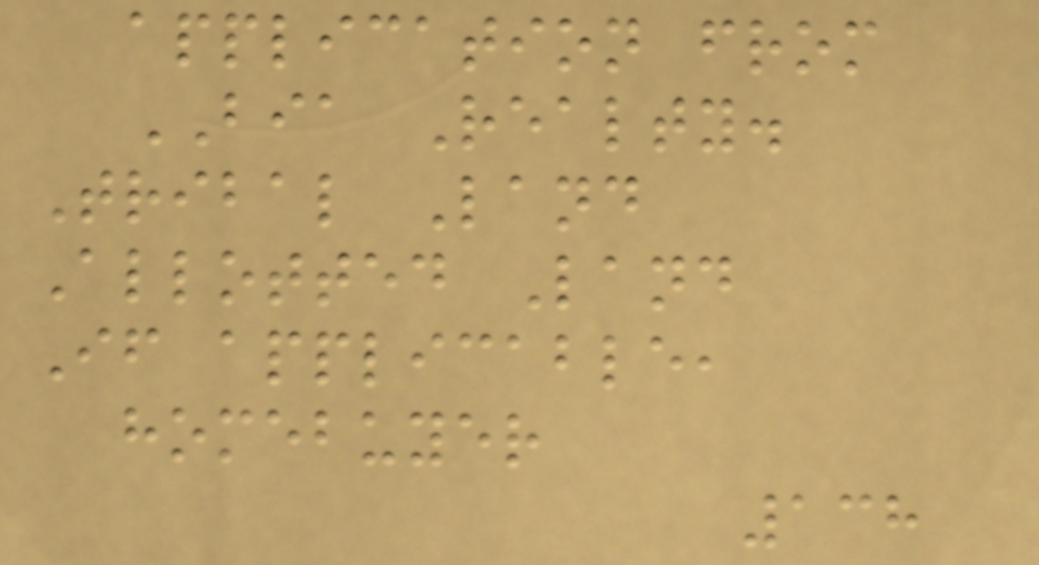application from
BIA Realty.
Tribal Land
Allotted Land
If applicable,
homebuyer
138
